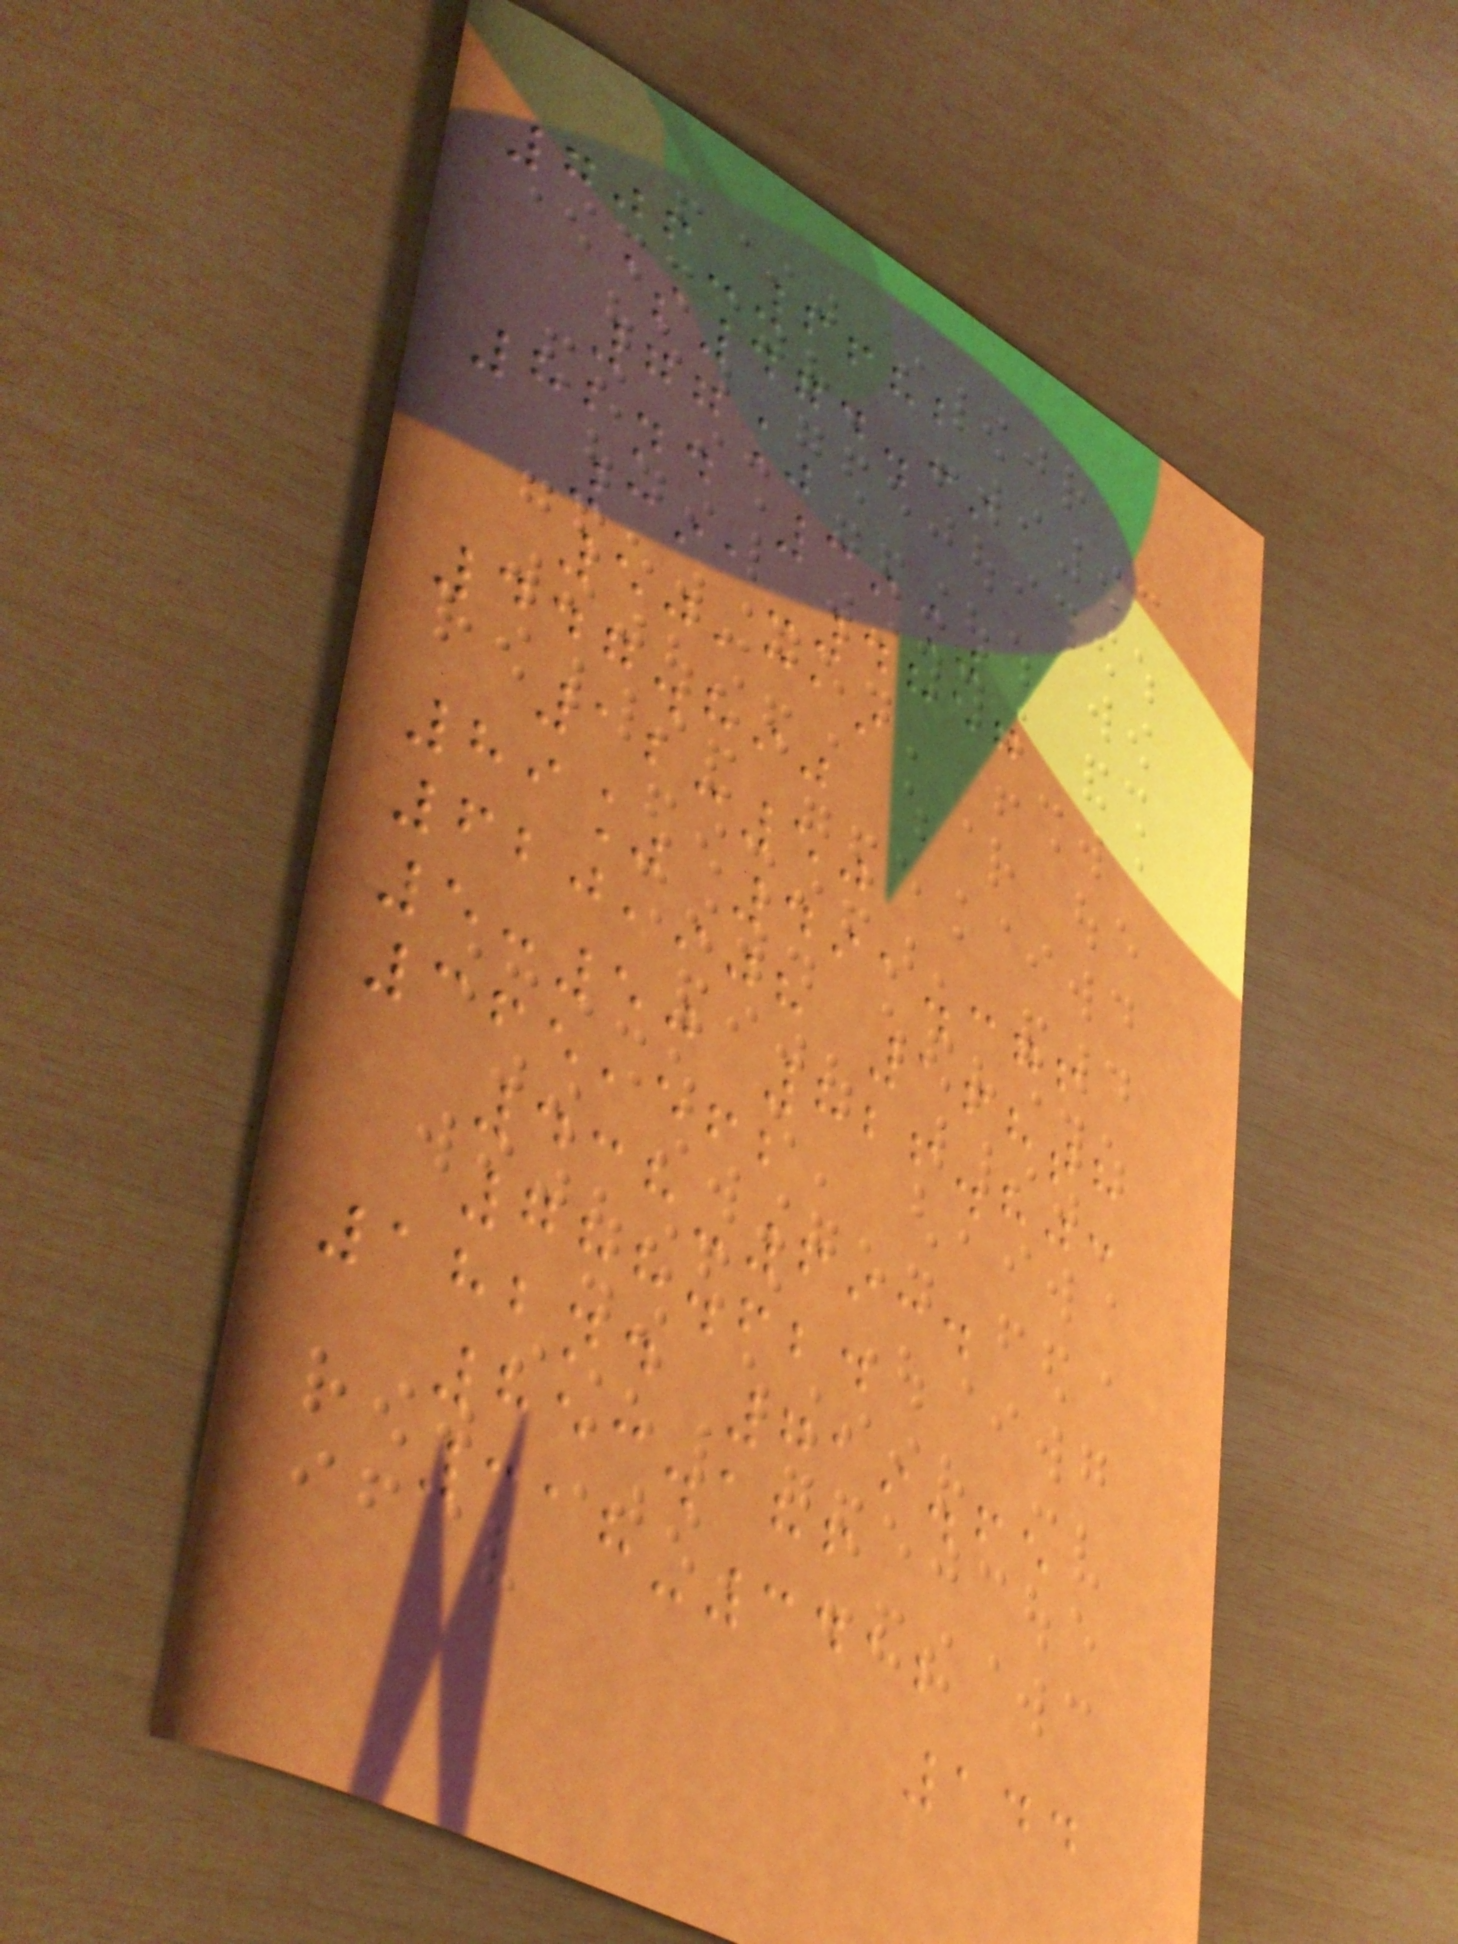706-6682
$474.39
77%
82nd 39%
391-4857
50,319
447.890
12:50
89% 491.376
620,908 168th
5:50 826.803
365,562
438-6934
788.624
182nd 719.65
853.186
318-3412
144
